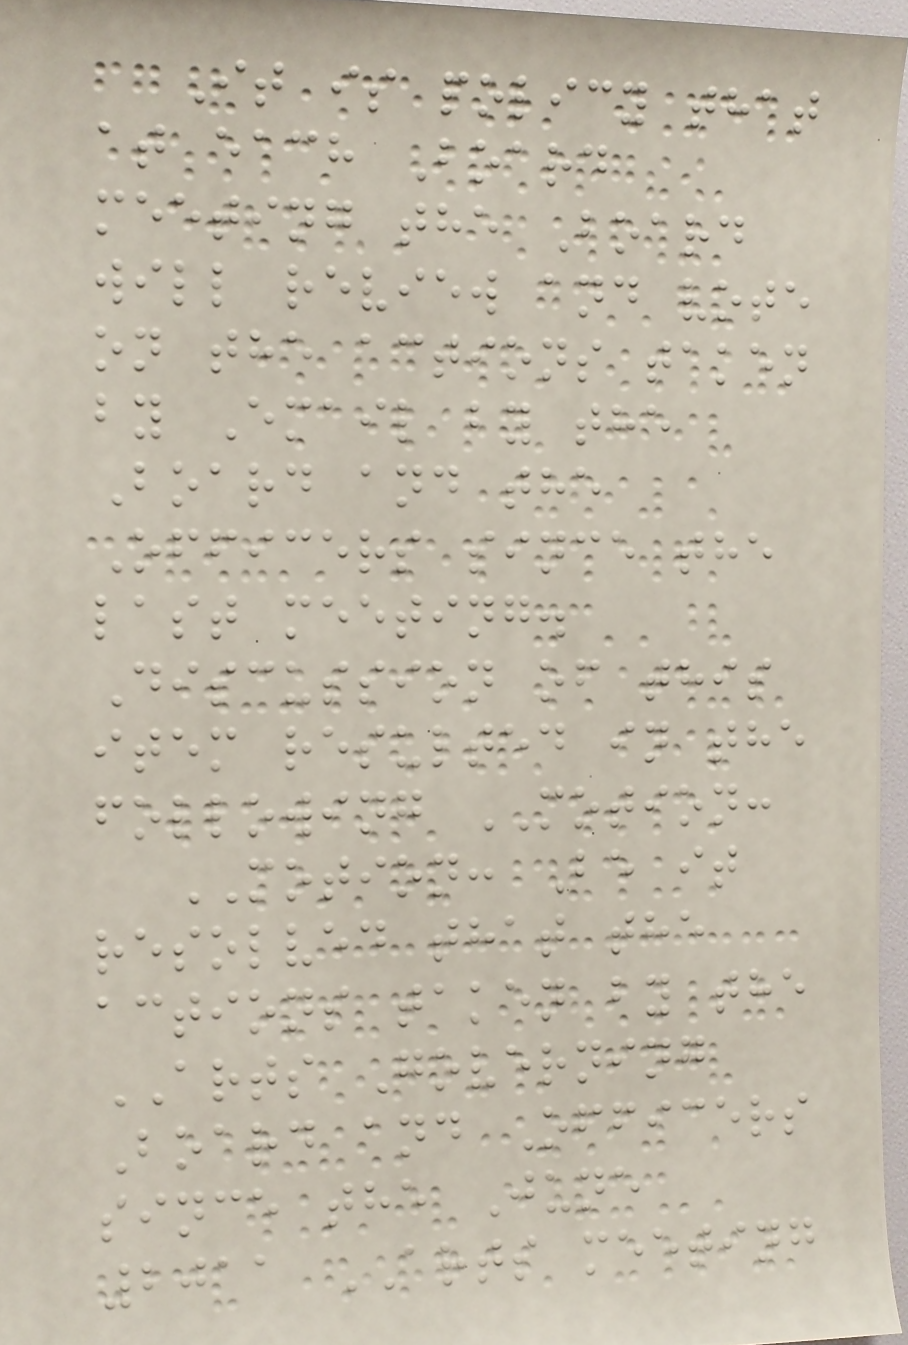It is policy that
at each Board
meeting the Board
will review and vote
on the actions taken
by Email by the
Board and the
Officers since the
last meeting.
Discussion of this
item resulted in the
following MOTION:
MOTION: Be it
resolved that the
actions taken by the
ARTS Governing
Board and Officers
since the June
2011 ARTS meeting
